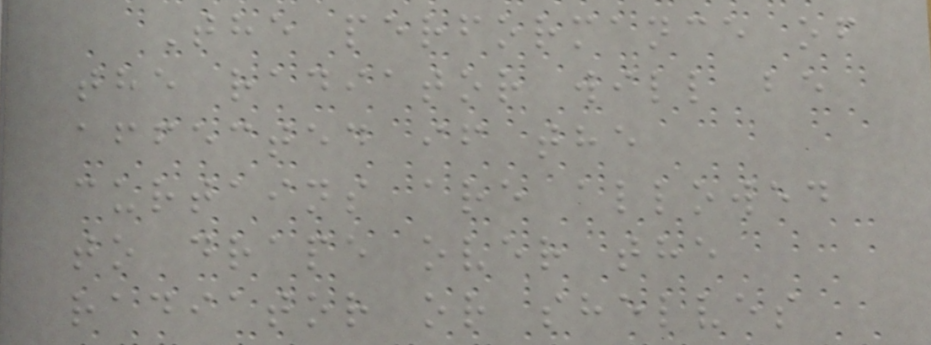The performance of
the radiator will be
affected if the
curtains are allowed
to drape over the
radiator or shelves
